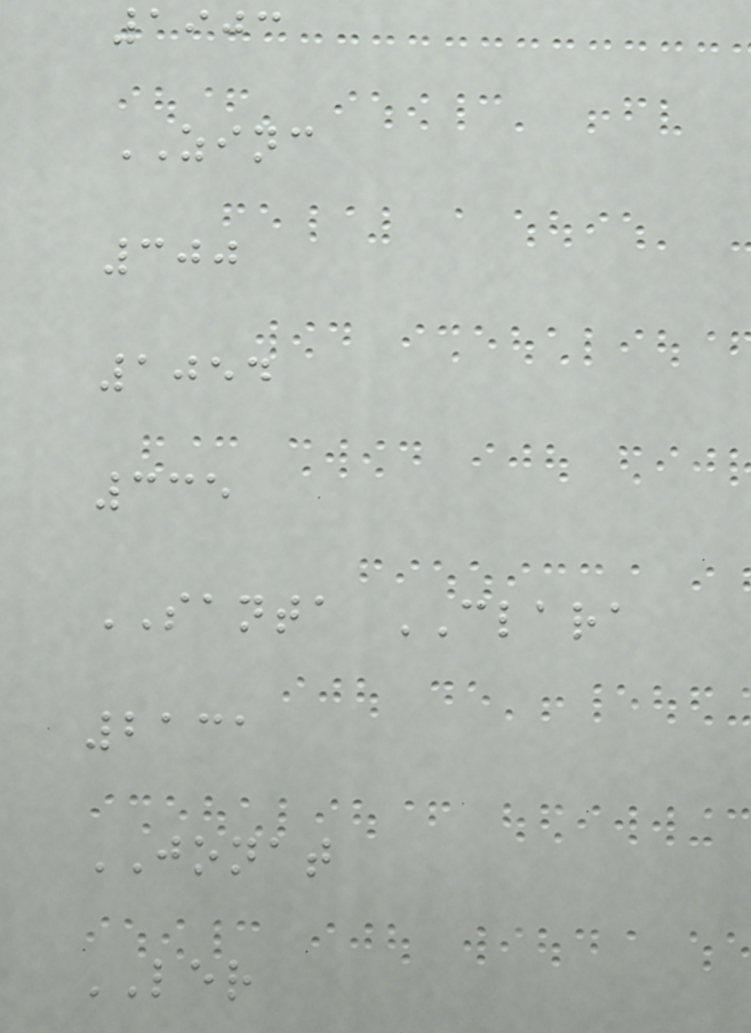1903
ZINC
300
1054
335
SANTA CLARA
2131
JONAT
LER
